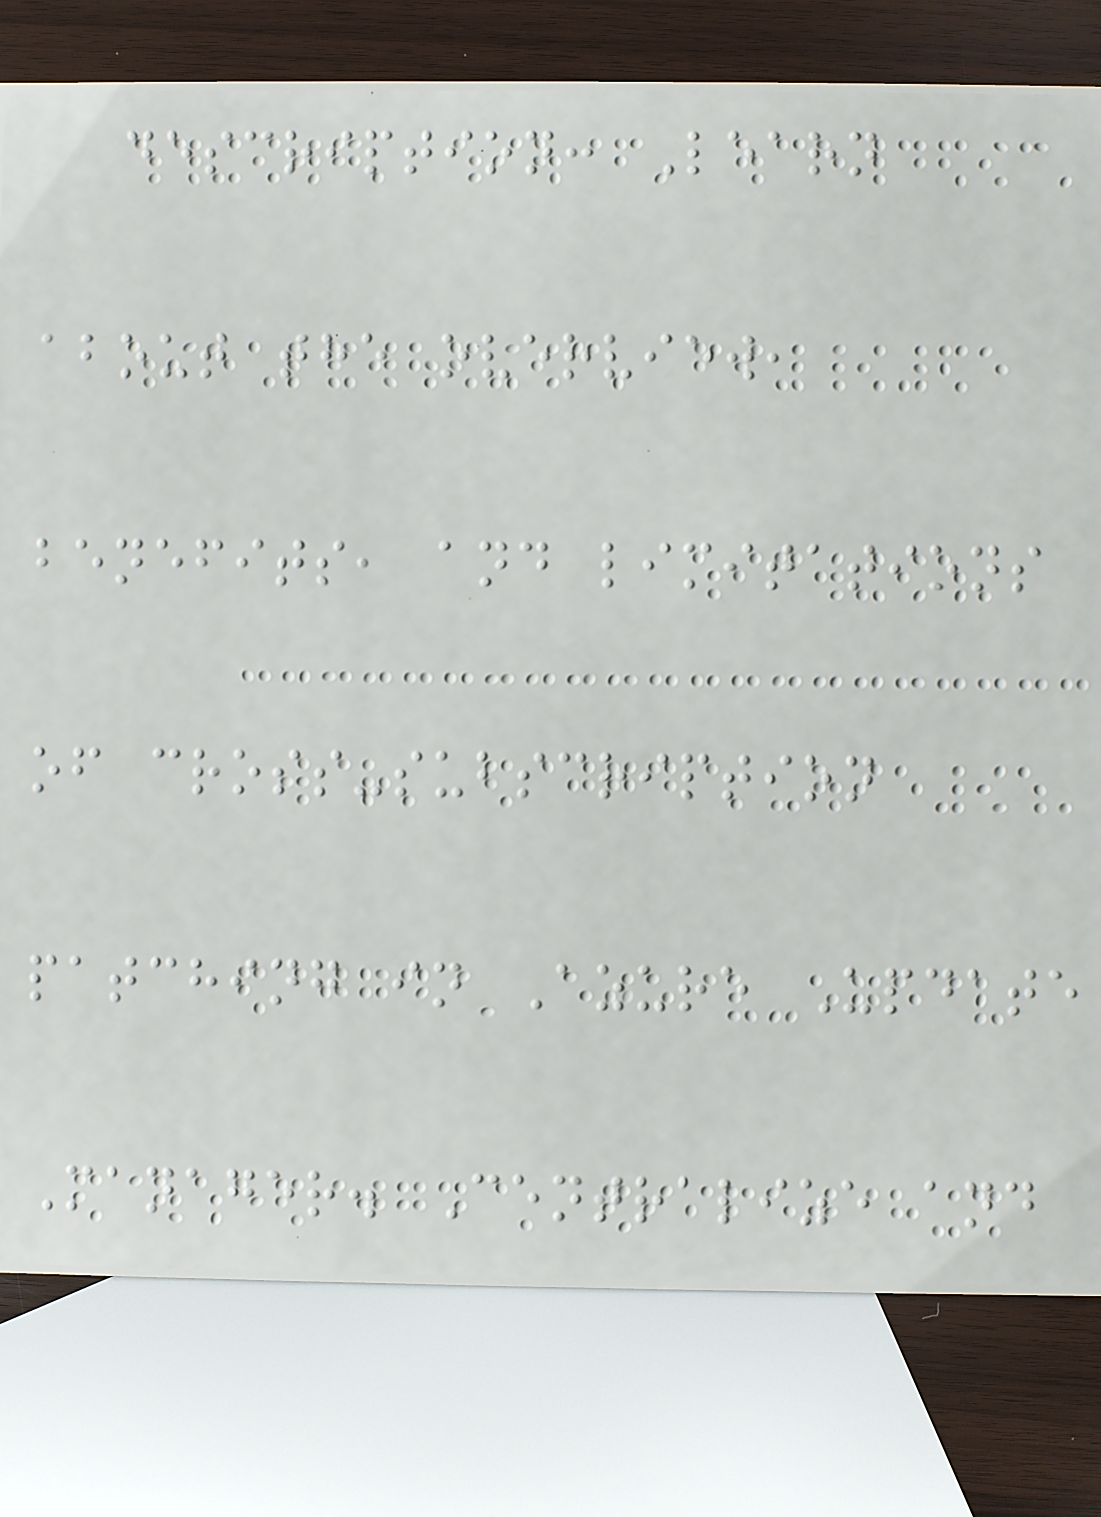description: Learn
about the overview,
benefits, and limitations
of cross-subscription
patching in Azure Update
Manager. Centralize and
